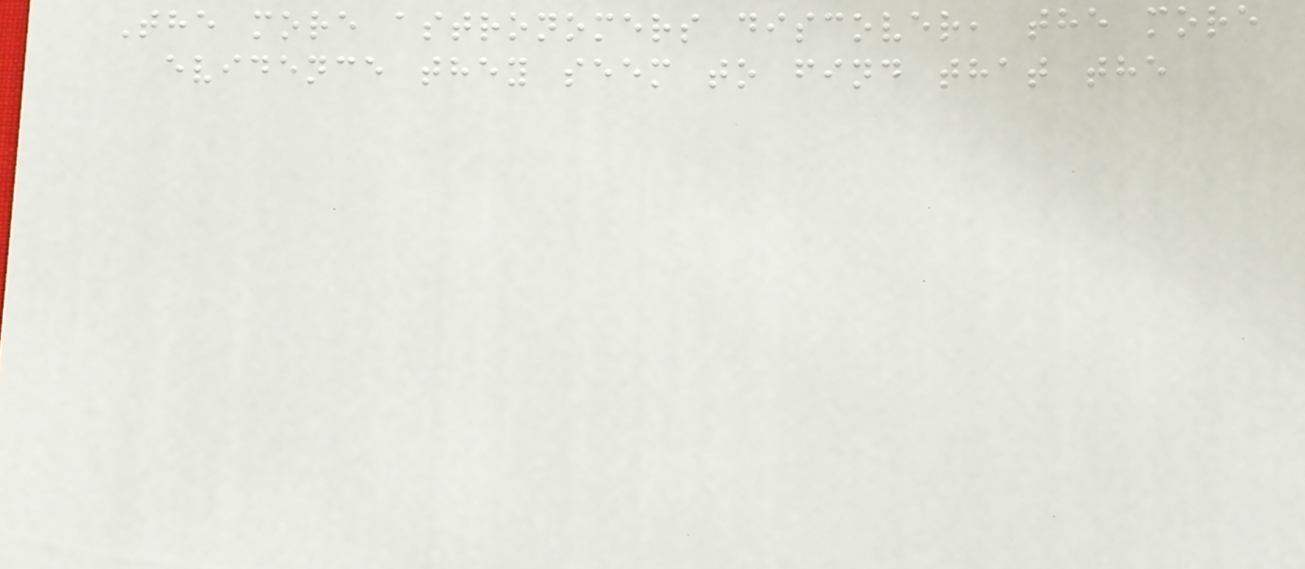The more astronomers discover, the more
evidence they seem to find that the
